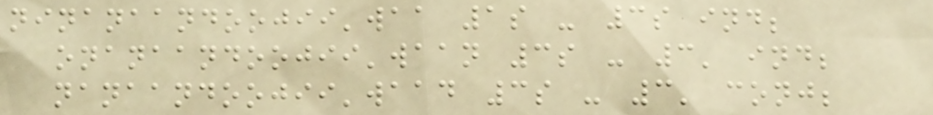ninanaandoojii'waa 1s - 3s ind;
onanaandoojii'waan 3s - 3' ind;
nanaandoojii'waad 3s - 3' conj;
